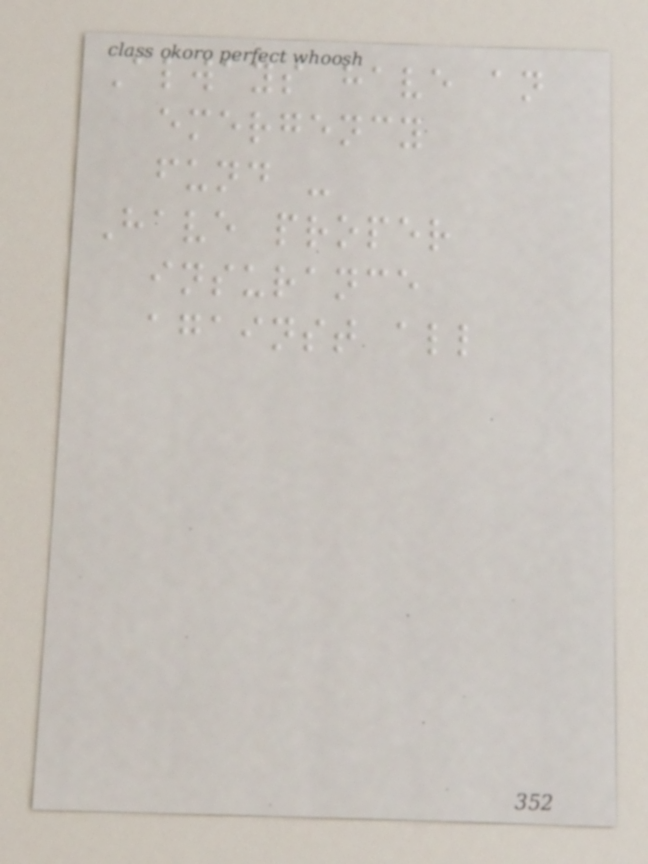Always have an
emergency
fund -
Have proper
insurance
against all
